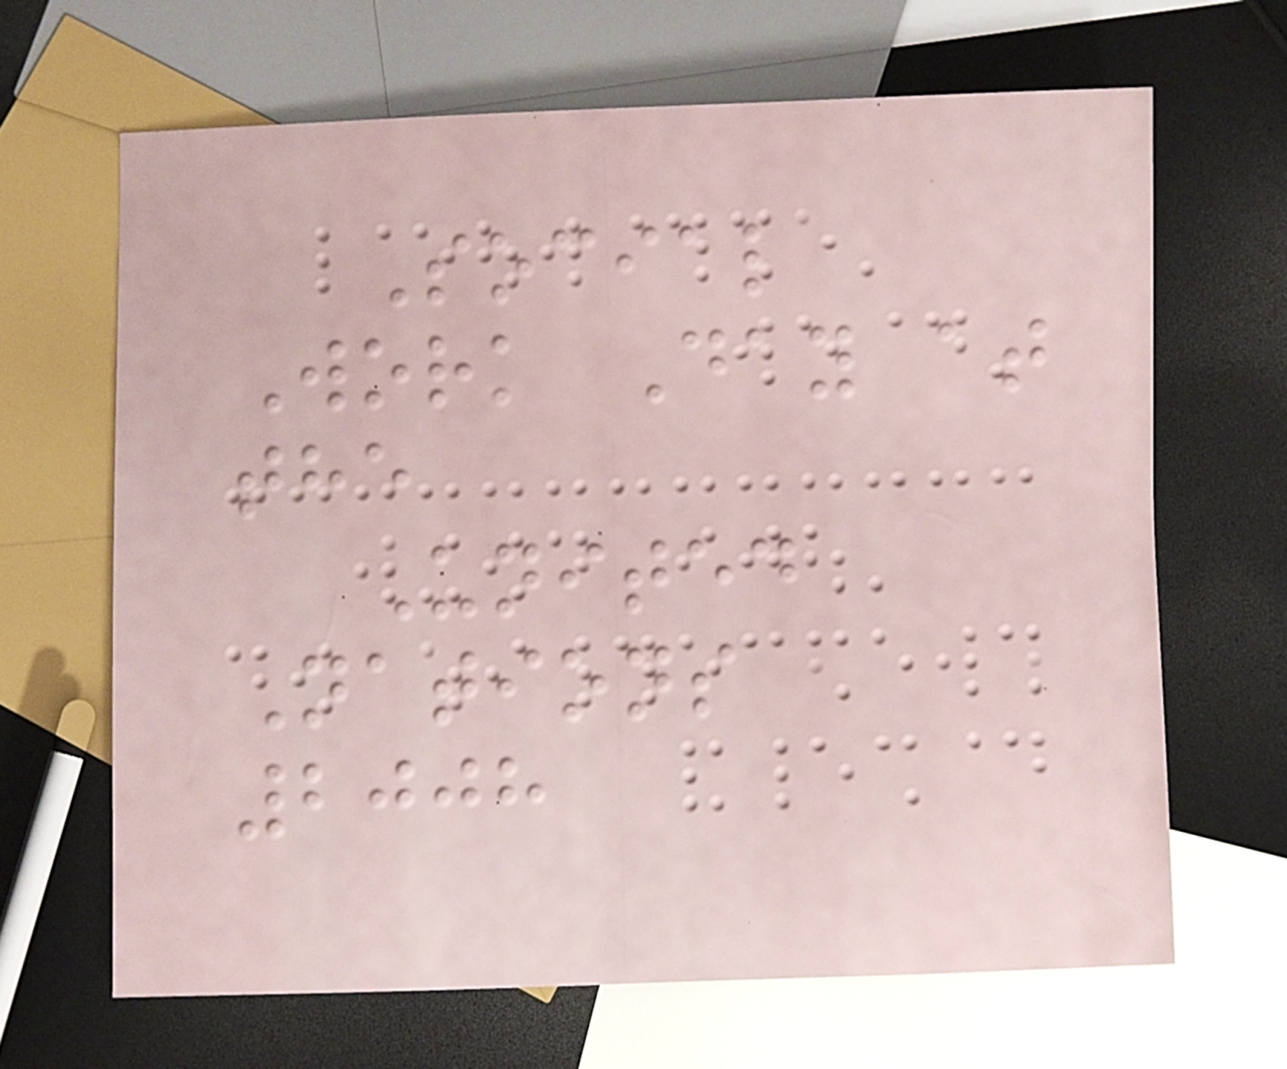Social
Work Day at
the
United
Nations
2008
